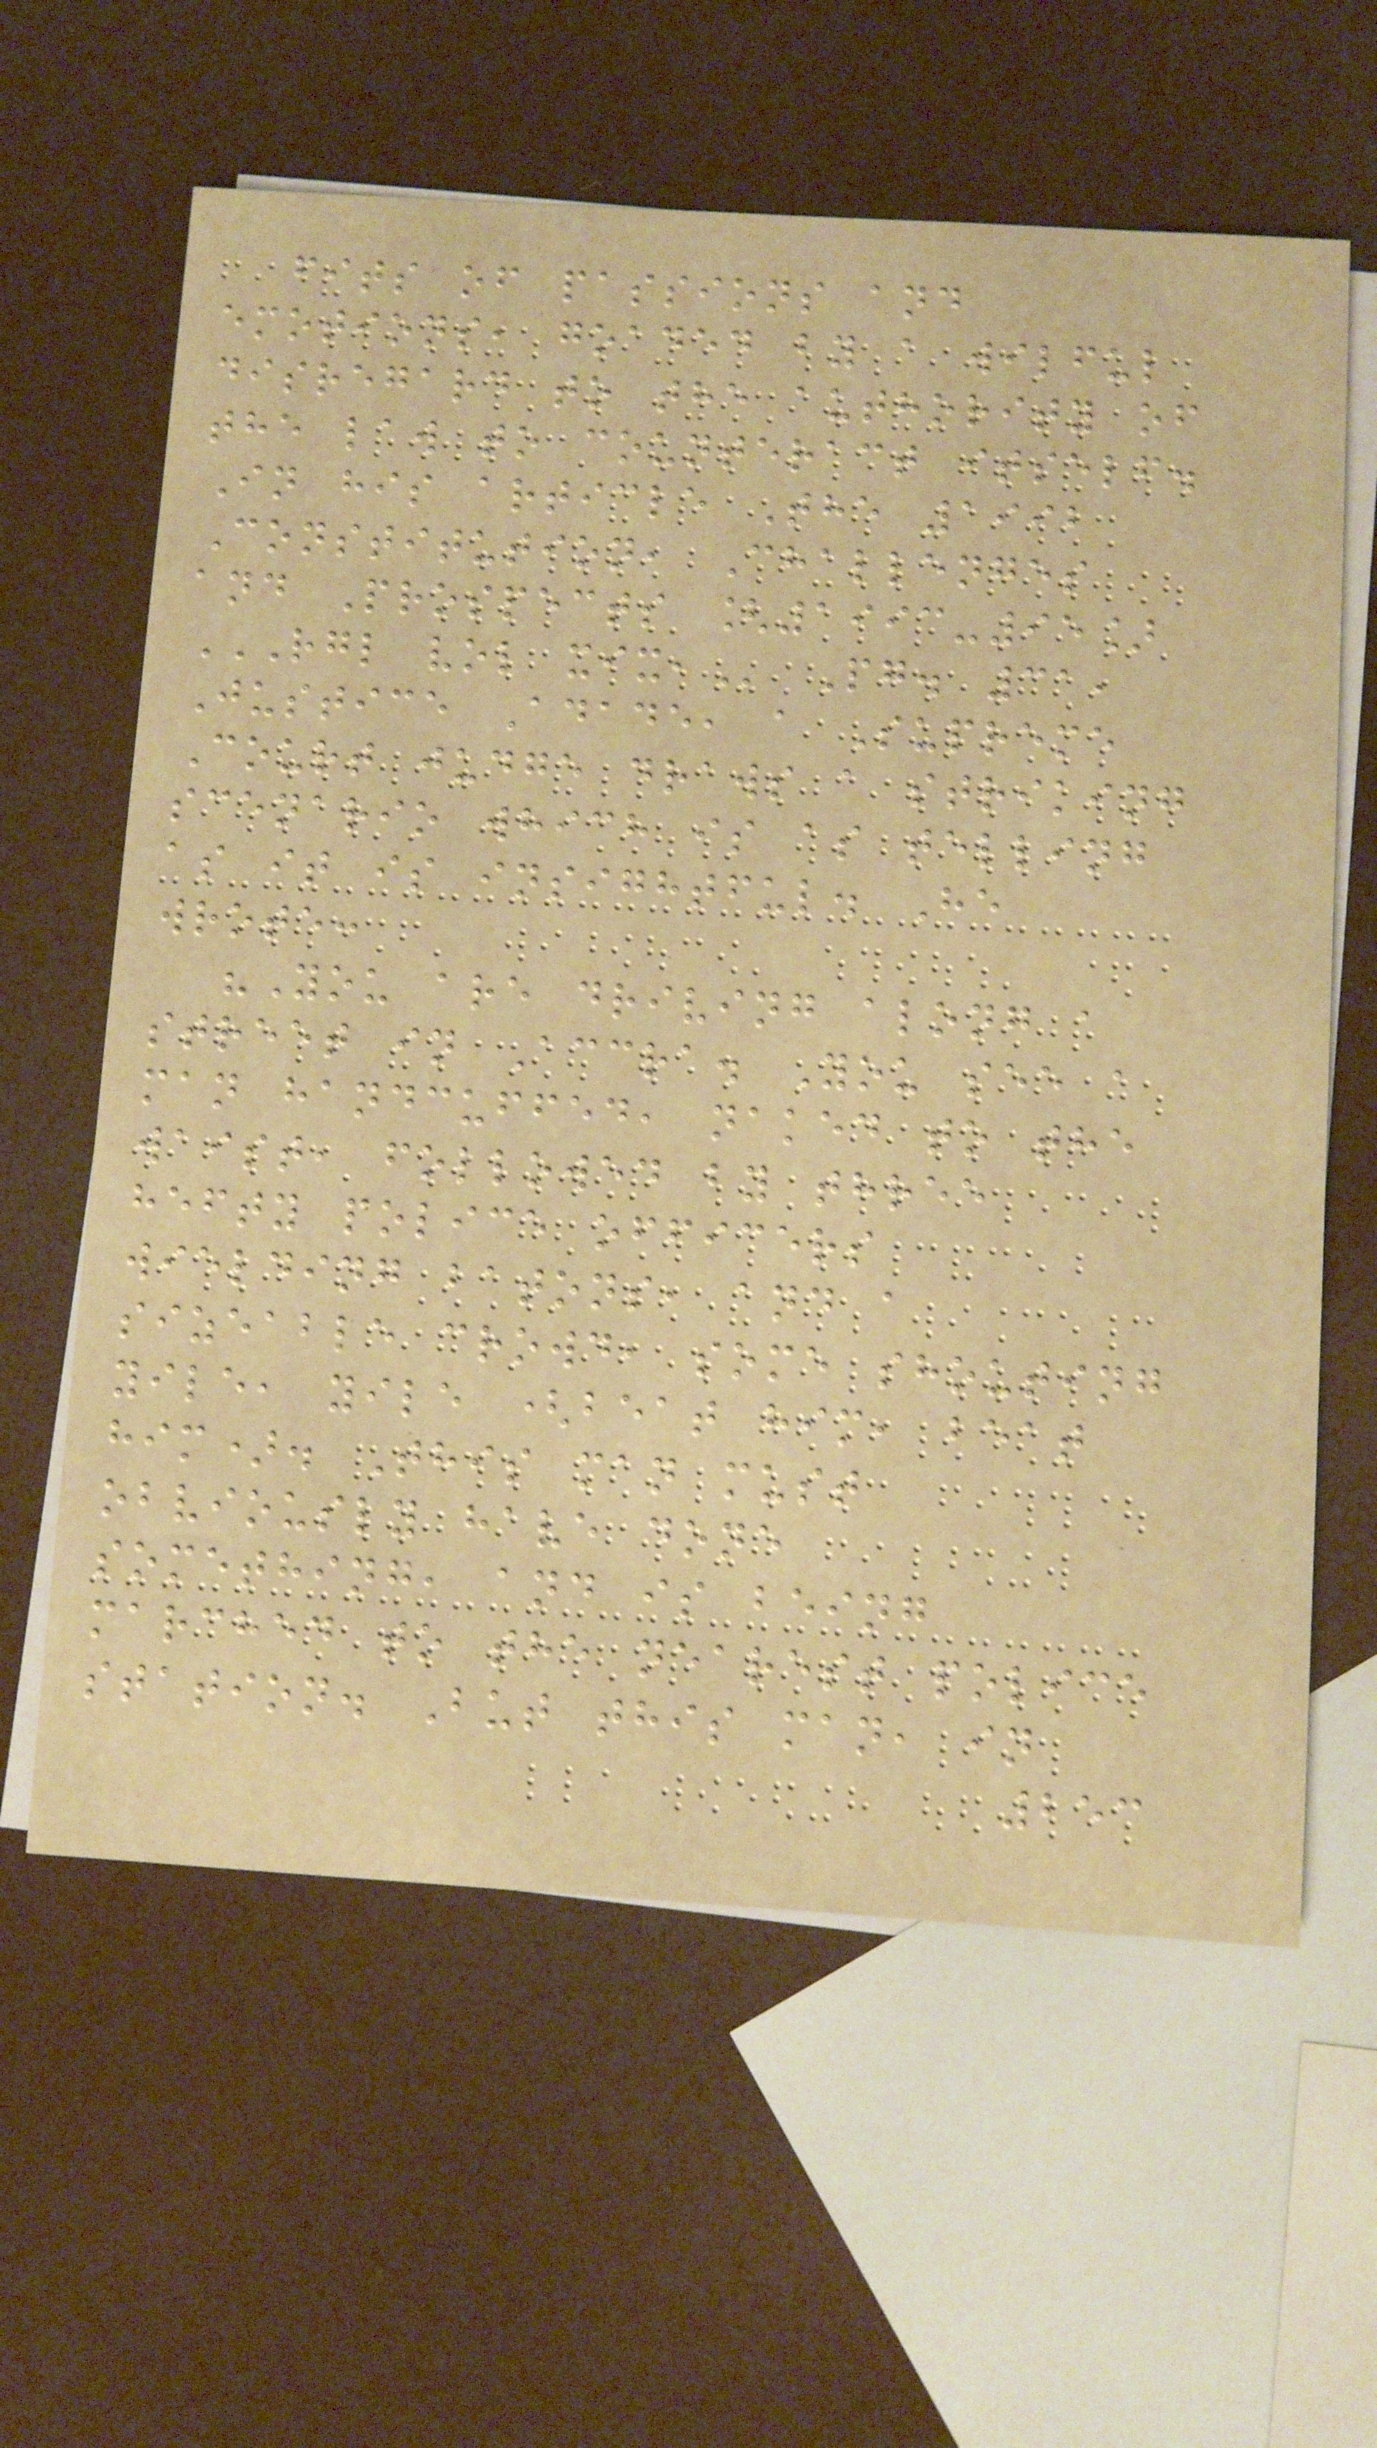fits of passions and
emotions, goaded by a wilful
disregard to the authority of
the law to counteract itself.
In his article The 1992
Constitution, Challenges
and Prospects [1993-95]
RGL VOL XIX, Pg. 31,
Justice Adade, a Supreme
Court judge draws a striking
scenario which is as telling
as it is insightful. He
wrote:
"You are driving along a
street in Accra. You see a
man handcuffed, naked to the
waist, followed by three
hefty police officers
wielding batons, and a
sizeable crowd, some shouting
yile, yile (beat him, beat
him). This man must
obviously have done
something, and is being
marched to the nearest police
station. But this man, in
253
